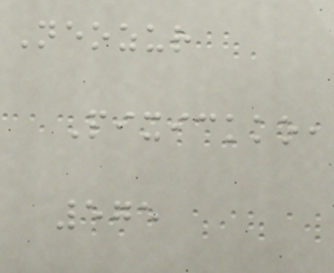Neozur
Pixickko,
575
